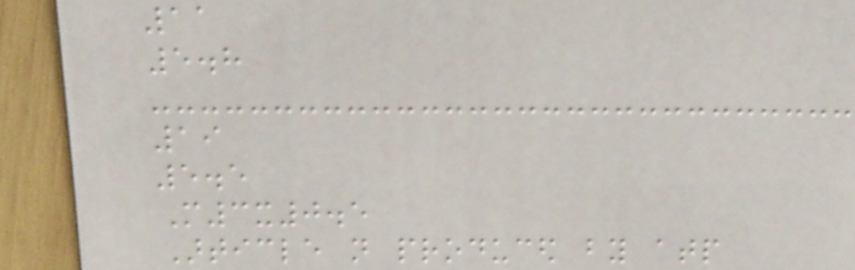11
5.8
19
5.5
M3x0.5
Article not produced by atp
